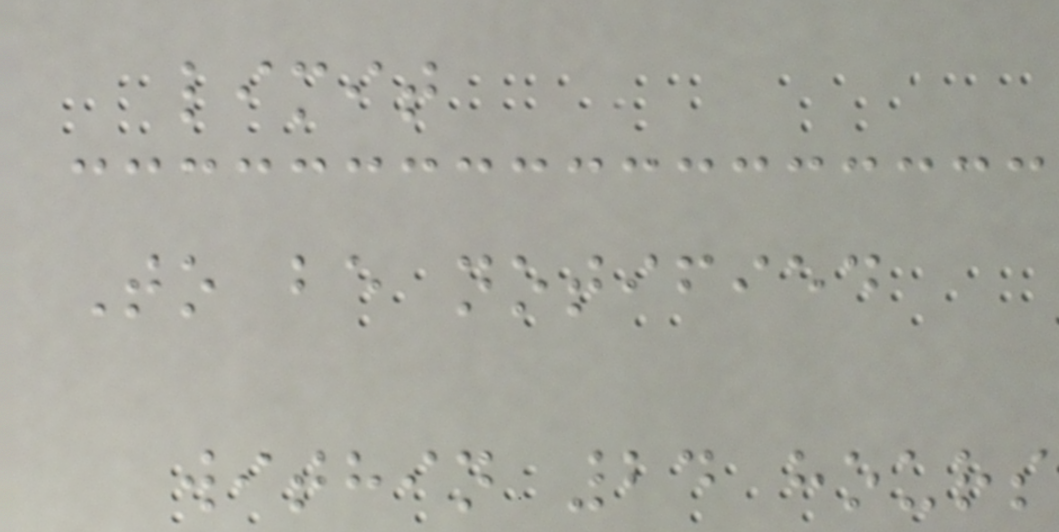limit
To be notified
within 24 hours
